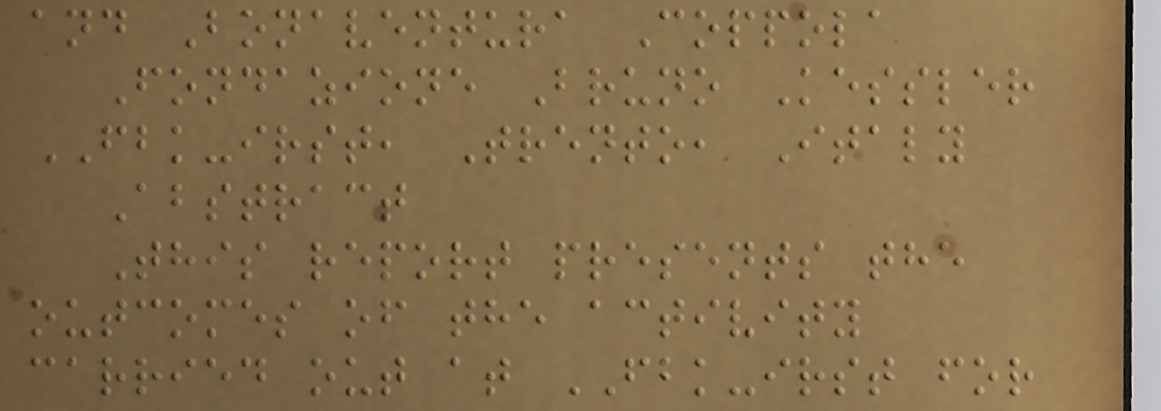and Bonaventura Coppola
Fondazione Bruno Kessler
FBK-irst, Trento, Italy
Abstract
This report presents the
outcomes of the activity
carried out at FBK-irst for
